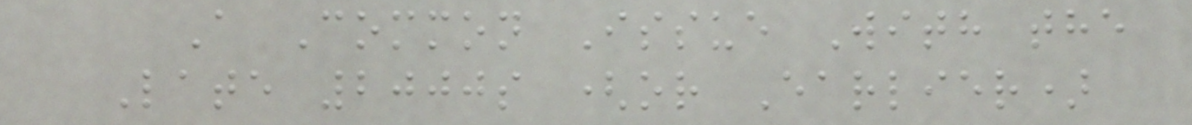A Common Issue With the
Late 2000s (or Earlier)
